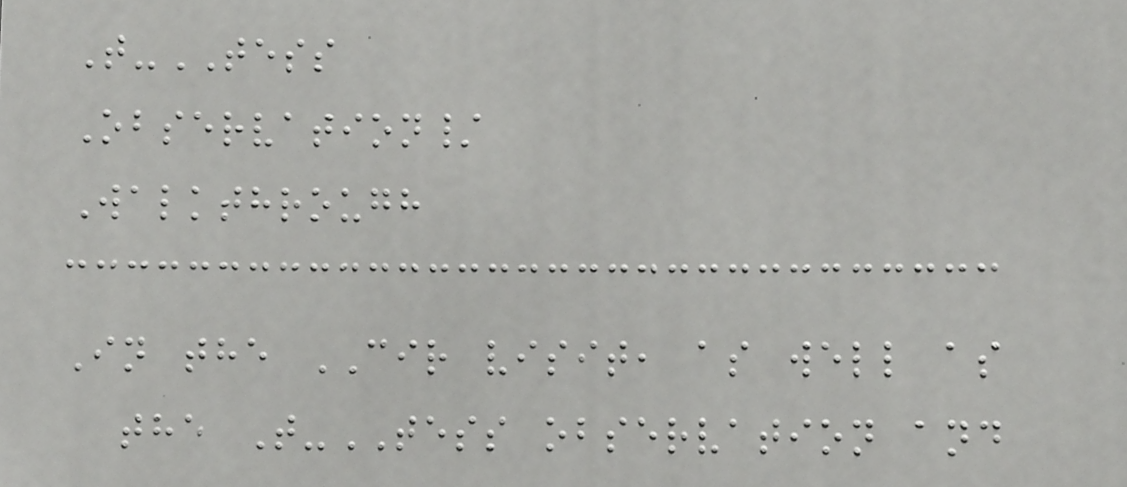T-TESS
Observation/
Walkthrough
In the CIR visit, as well as
the T-TESS observation and
